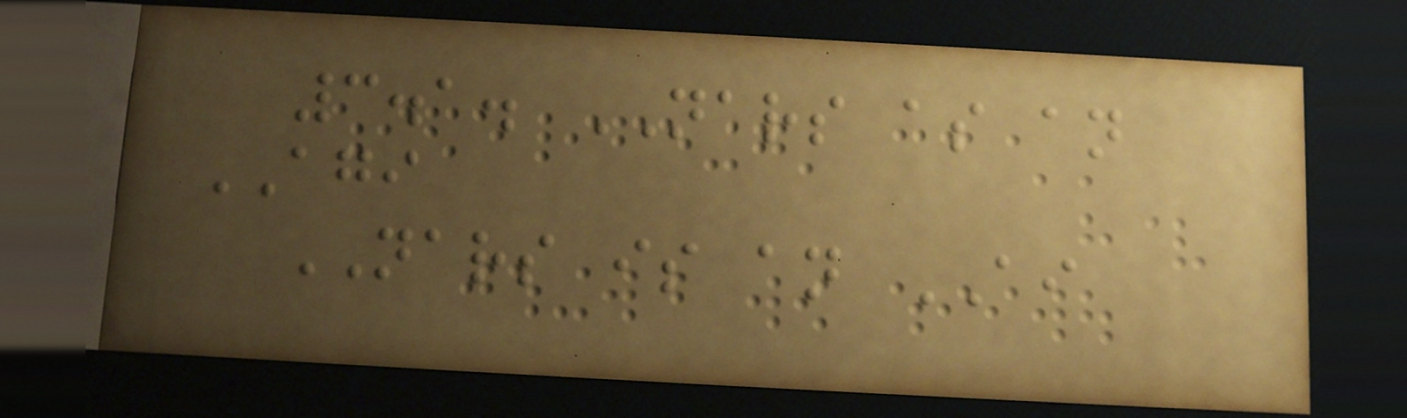3.1. NARS as an
AGI
NARS is an AI
